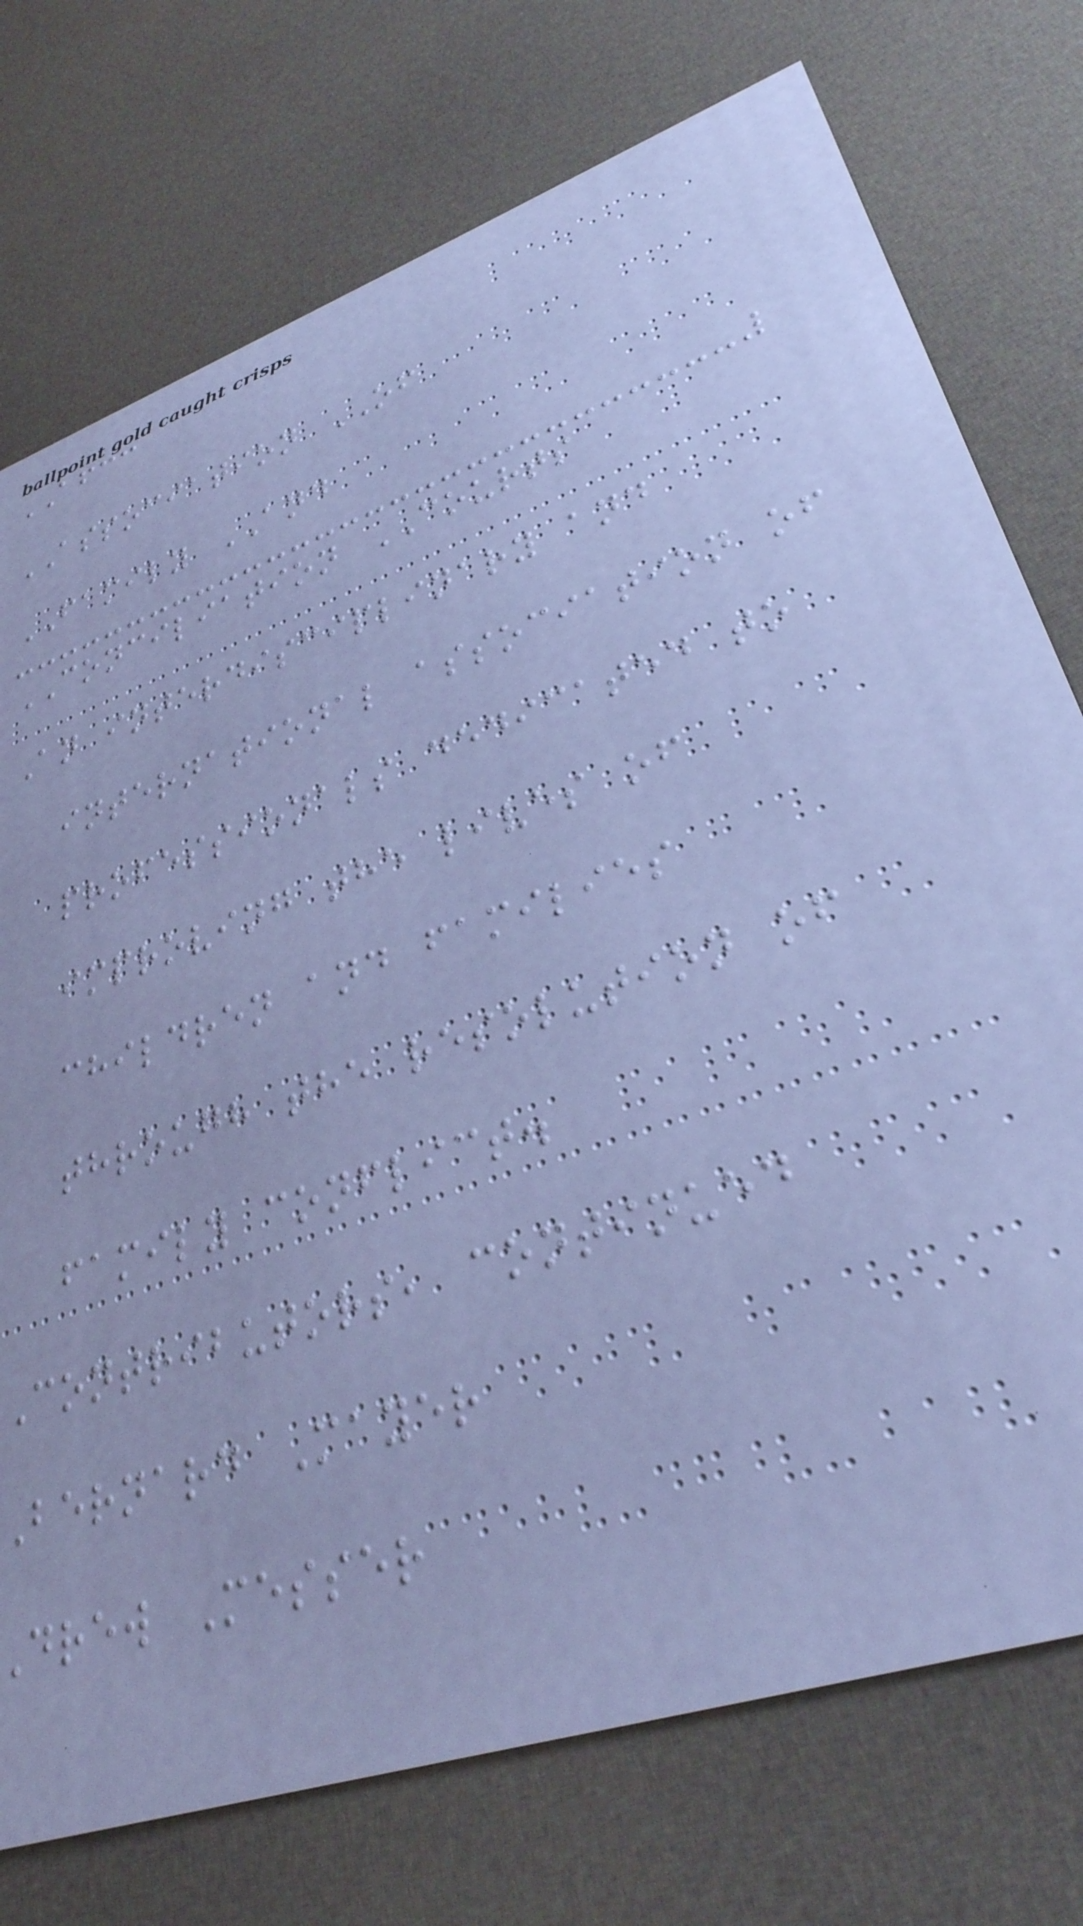AFCC
ASSOCIATION OF
FAMILY AND
CONCILIATION COURTS
An interdisciplinary and
international association of
professionals dedicated to
improving the lives of
children and families
through the resolution of
family conflict.
Contributors, continued
Bernard Mayer
drew Messer
